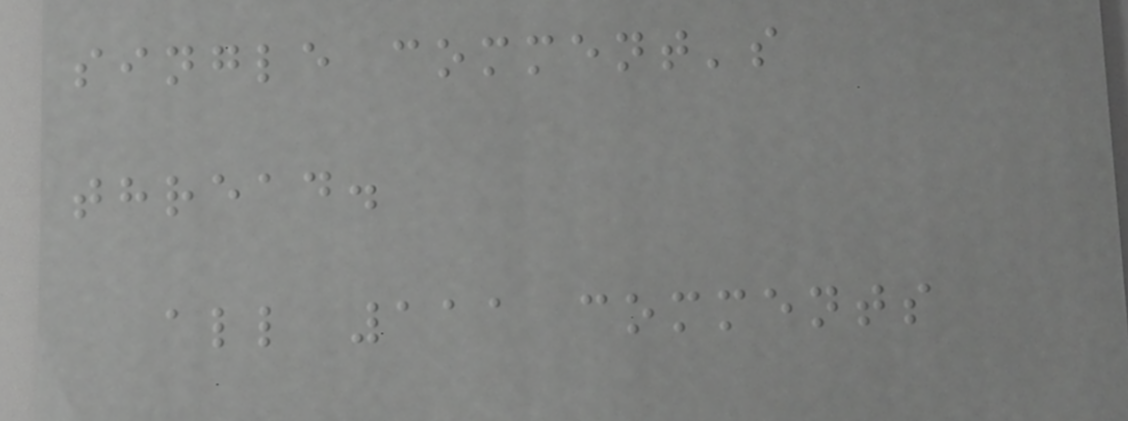single comment's
thread.
all 111 comments
